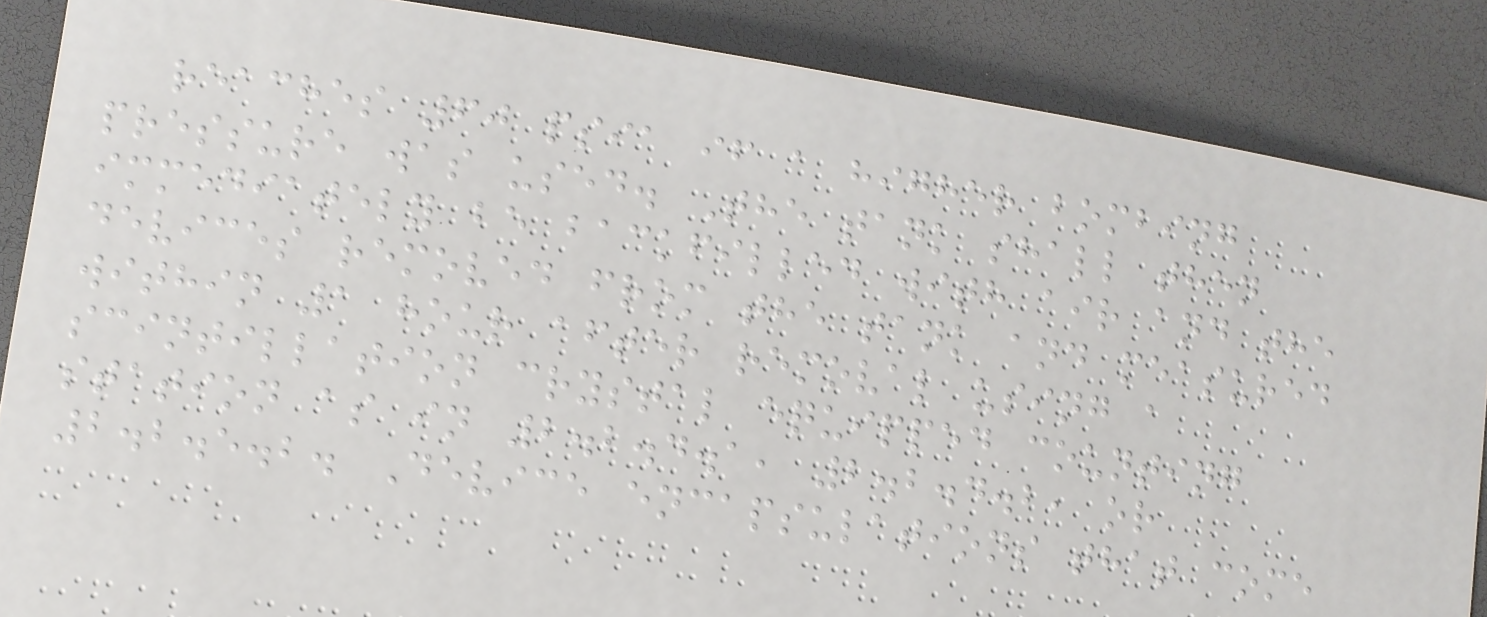reaches 60 psia if a higher bombing
pressure was used. The tank shall then
immediately be backfilled with air and the
devices removed from the tank and measured
within 1 hour after removal using a
scintillation crystal equipped counting
station as in 2.2.4.1, 2.2.4.2, or
2.2.5.2. Device encapsulations that come
